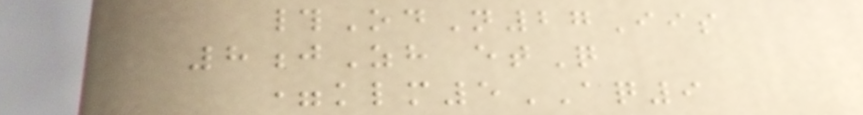#OdN27Iis
8jZh etQ
=klm5AQ9
